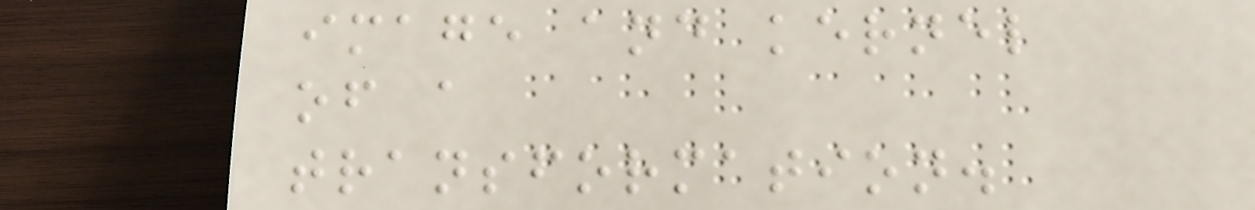image and kernel
of a
transformation.
